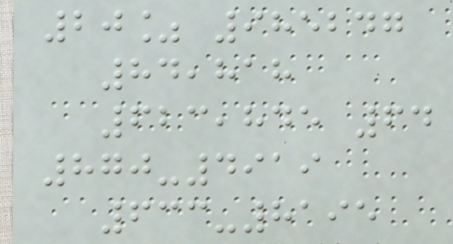20% 985247
84,818
623,845 64
870-4919
633-8195
